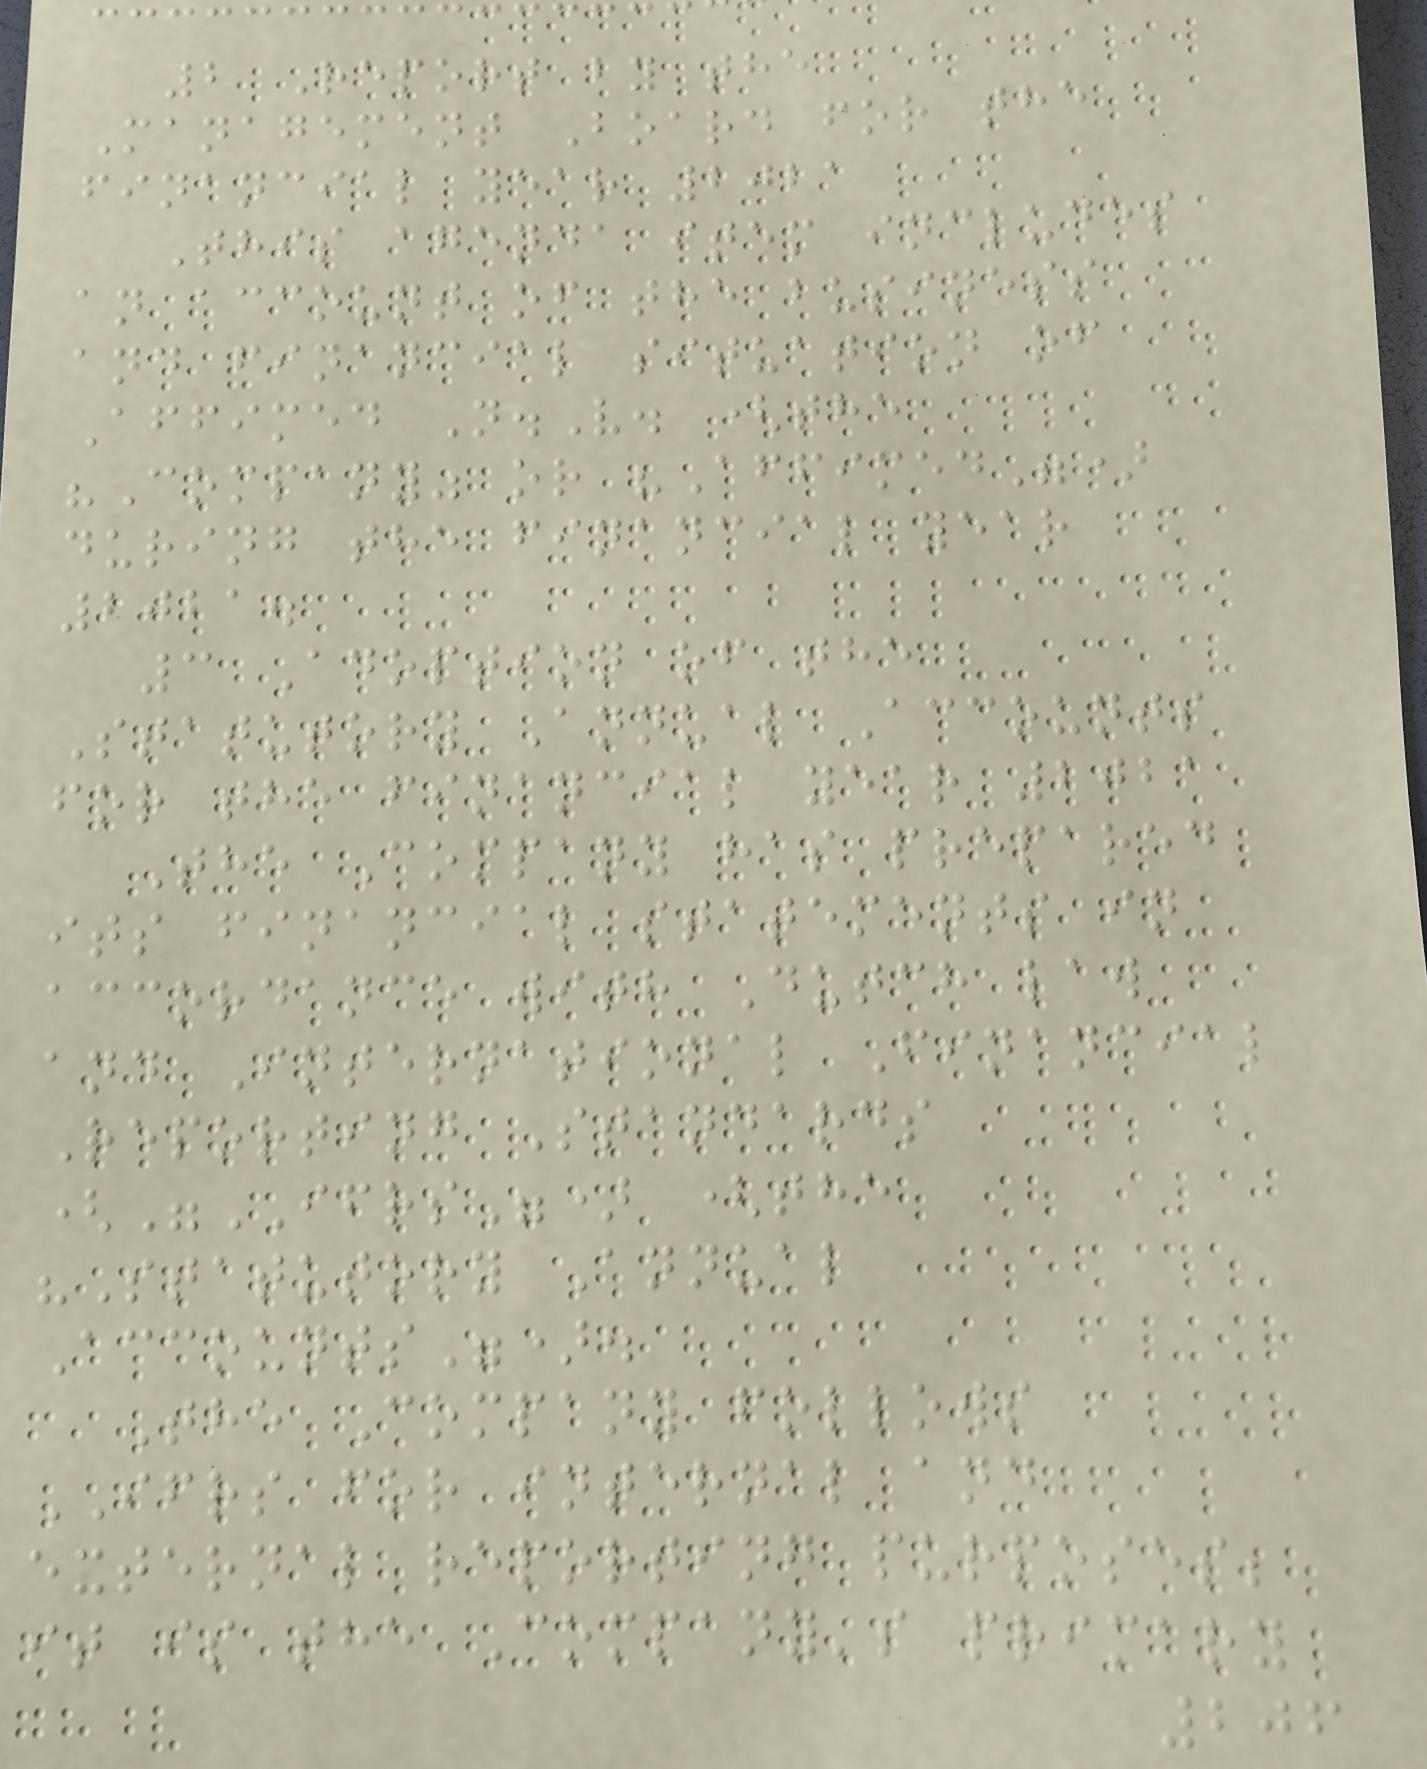2 Report by the
Management Board for the
financial year 2021
This agenda item includes
an account of the business
and financial situation of
Affimed N.V. (the
"Company" or "Affimed")
during the financial year
2021.
3 Adoption of the
Statutory Annual Accounts
for the financial year 2021
The Company has prepared
its financial statements in
accordance with Dutch law
and International Financial
Reporting Standards
("IFRS") (the
"Statutory Annual
Accounts").
The Company follows
IFRS for internal and
external reporting purposes;
it is the Company's primary
206
